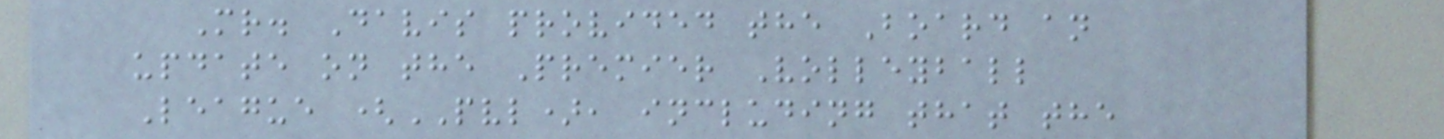Mr. Davis provided the Board an
update on the Premier Volleyball
League (PVL), including that the
